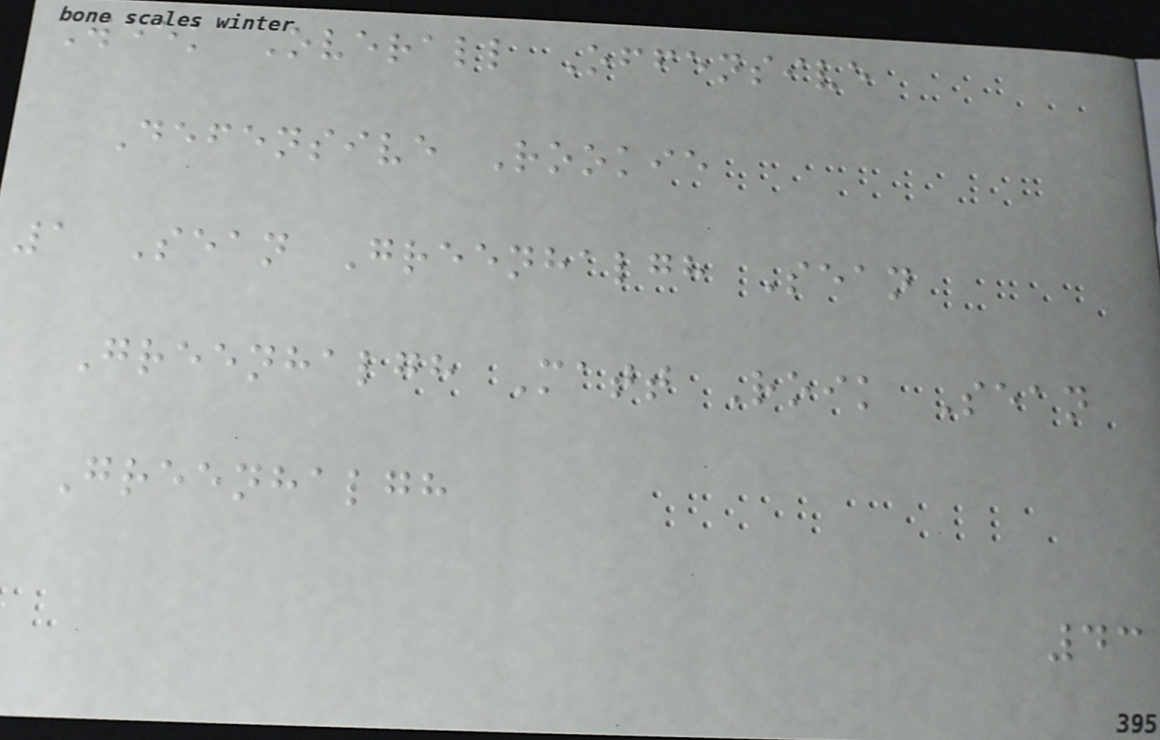Week Overall Offensive
Defensive Rookie
1 Sean Greenhalgh Sean
Greenhalgh Matt Roik Sean
Greenhalgh
43
